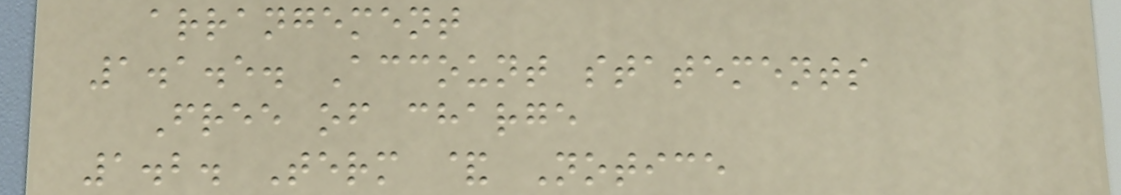arrangement
1.1.5. Account statements
Free of charge
1.2. Term & Notice
